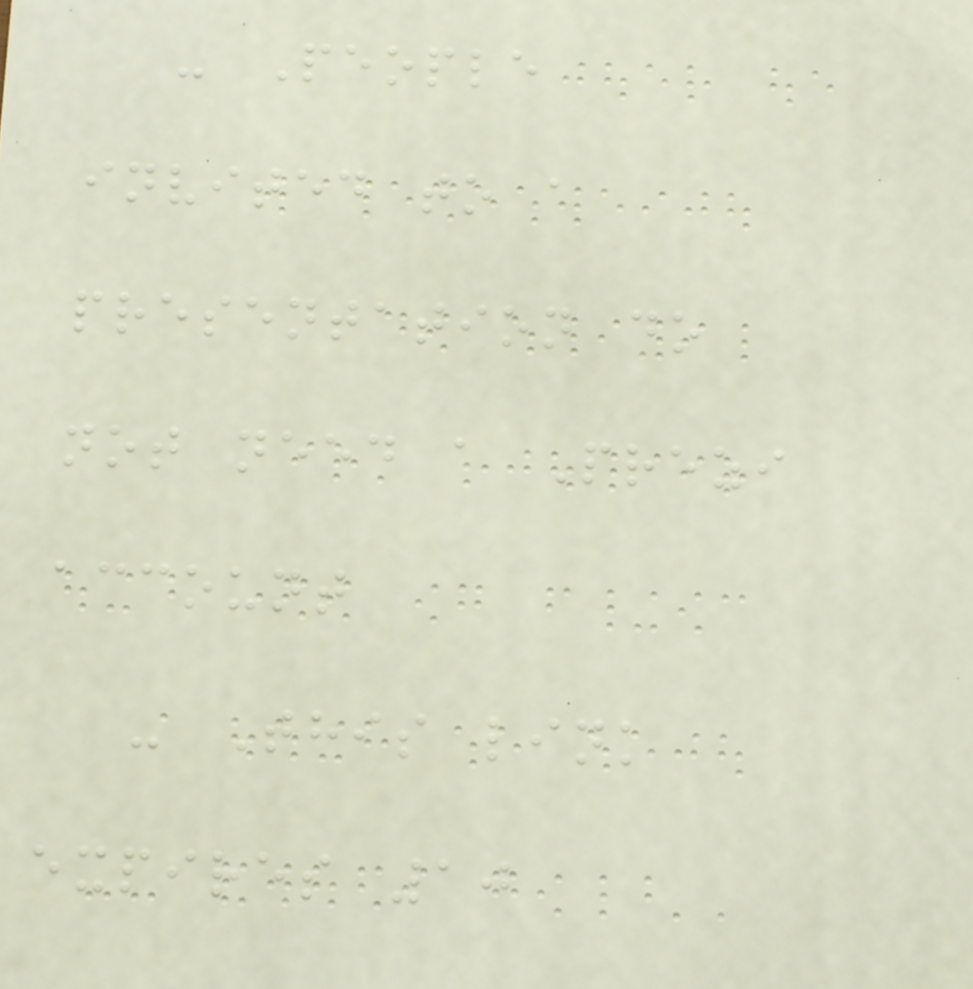- People
invited to a
presentation do
not need a Prezi
account
- This link
expires 10
